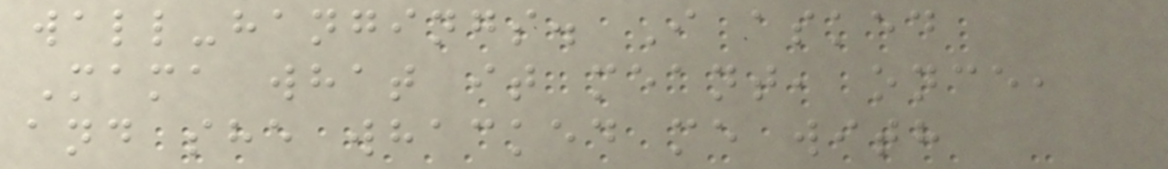wall-hangings. I asked
Mama what it meant, once,
and she whacked me with
